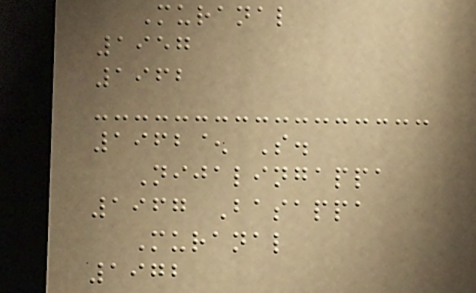Muranal
1957
1962
1962^ S.
Nijalingappa
1967 Basappa
Muranal
1972
